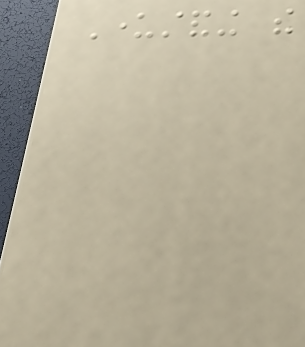Understanding the
